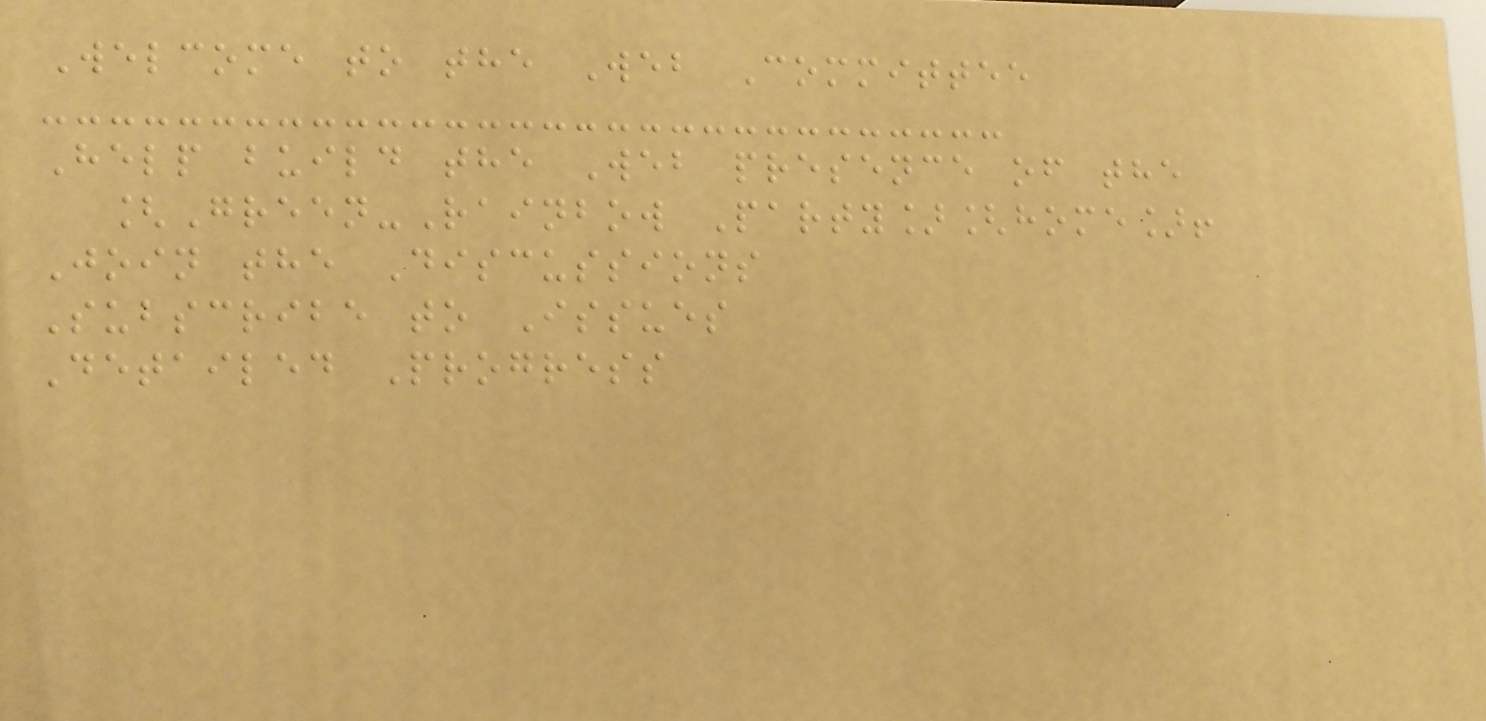Welcome to the Web Committee
Help build the Web presence of the
[Green-Rainbow Party][home]!
Join the Discussions
Subscribe to Issues
Detailed Progress
